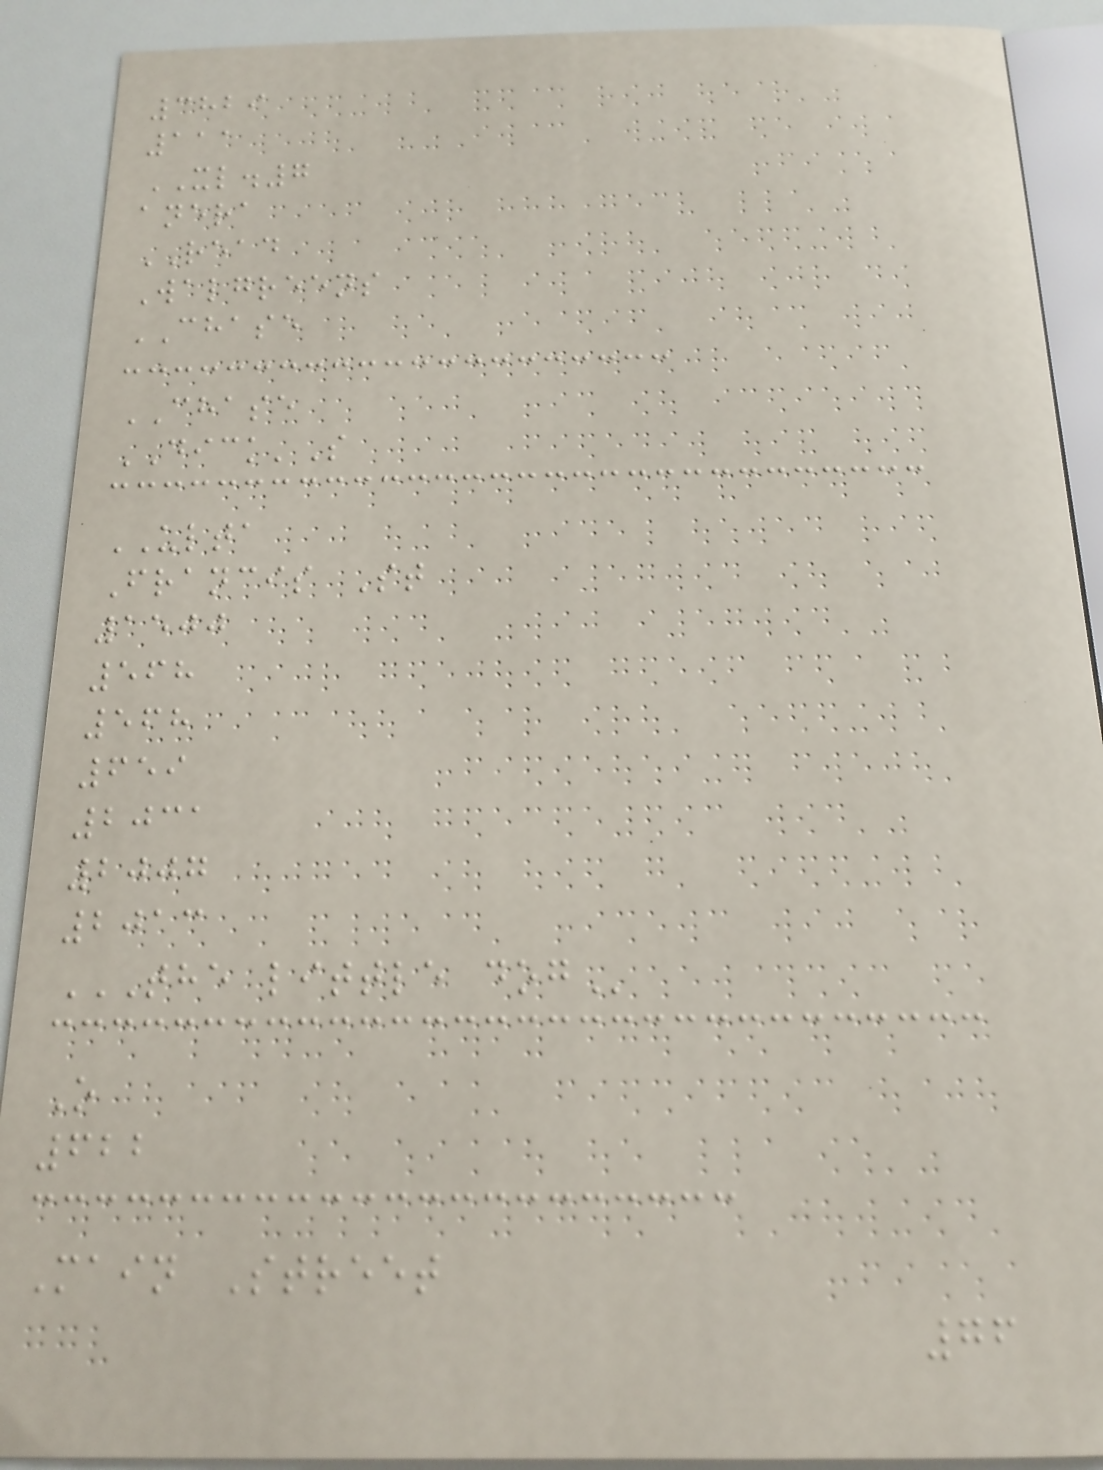3829
111
XL.7
anera
READ
Walgreens
CHASE
CHASE
DICK'S
ULTA
Francis St
1500
568
568
659
2031
2007
2013
THE LITTLE DOG
O
622
Main Street
76
